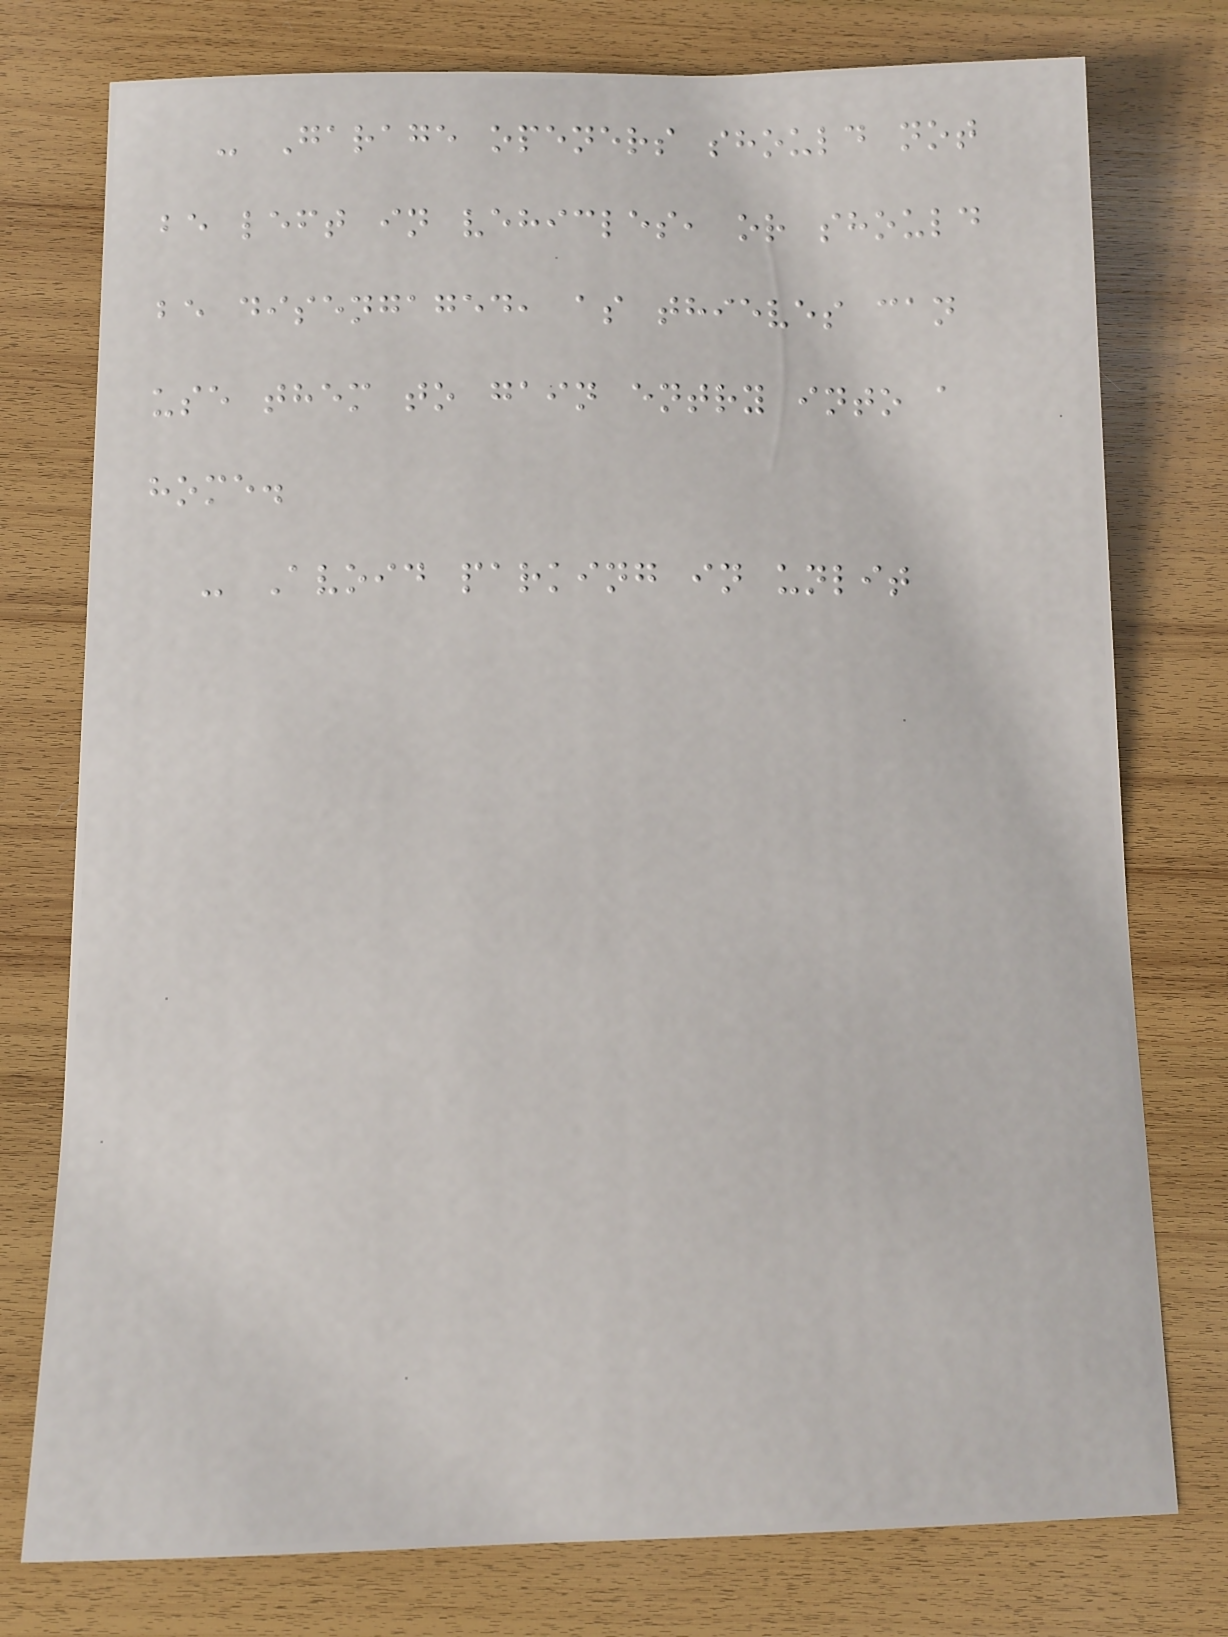- Garage openers should not
be left in vehicles, or should
be disengaged, as thieves can
use them to gain entry into a
home.
- Avoid parking in unlit
